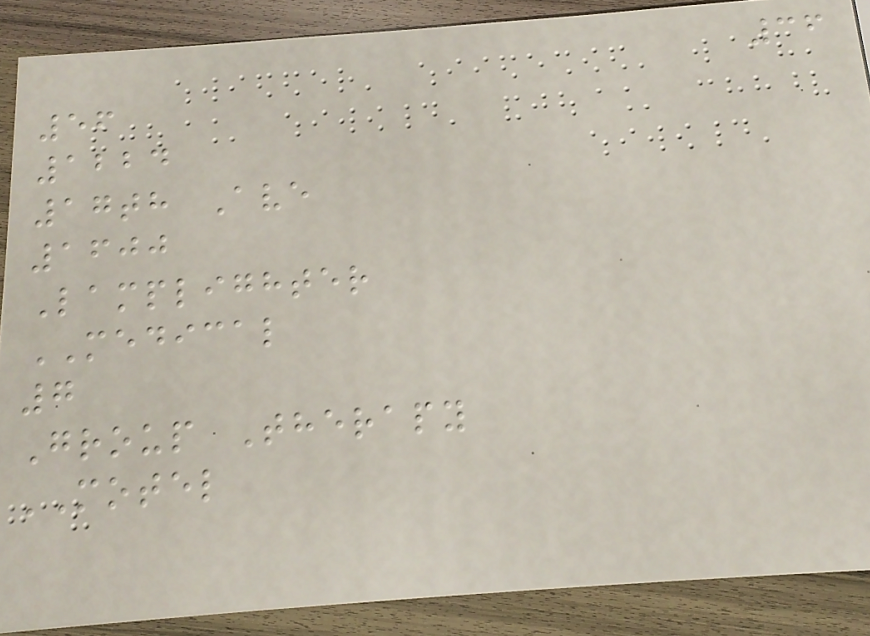36
56
1224
17th Ave
1600
Lamplighter
MEDICAL
7
Group Therapy
MOTEL
